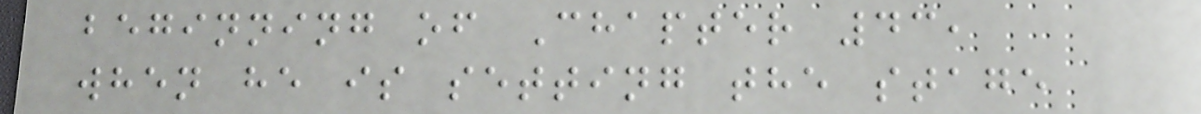beginning of Chapter 43,
when he is setting the stage
